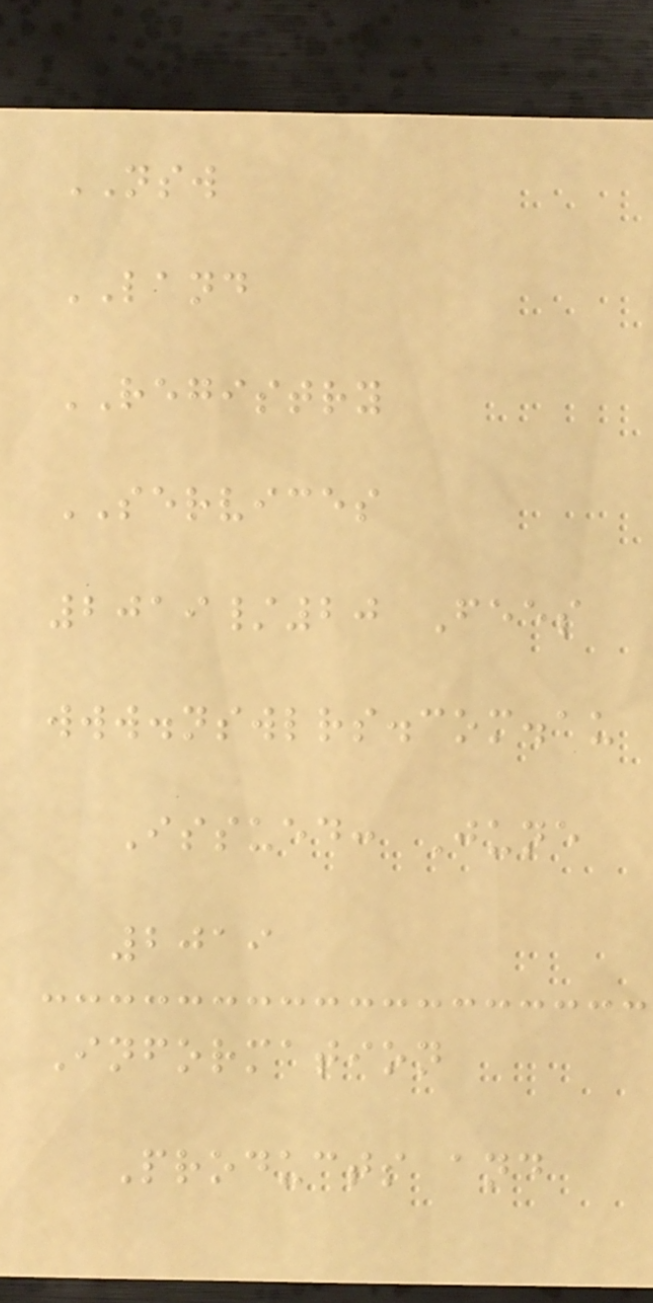NSW
LAND
REGISTRY
SERVICES
2019/20 Fees
www.nswlrs.com.au
Issued: June
2019
Information
Products and
